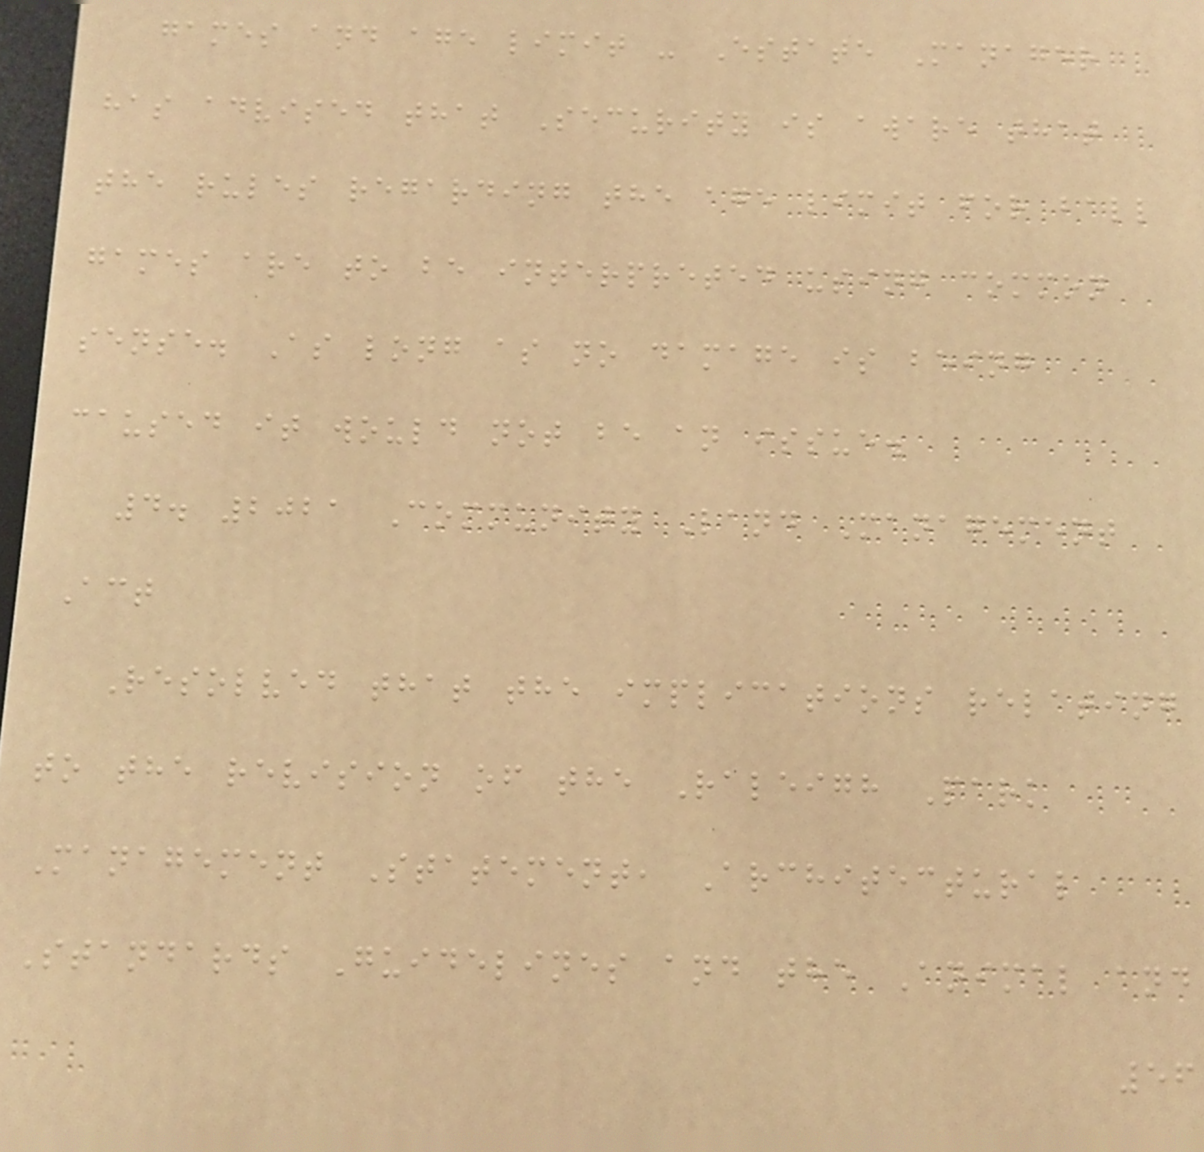games and age limit - Estate Manager
has advised that Security is aware that
the rules regarding the age limit for ball
games are to be interpreted using common
sense. As long as no damage is being
caused it would not be an issue.
4. 2021 Community Land Management
Act
Resolved that the implications relating
to the revision of the Raleigh Park
Management Statement, Architectural
Standards Guidelines and the Animal and
56
